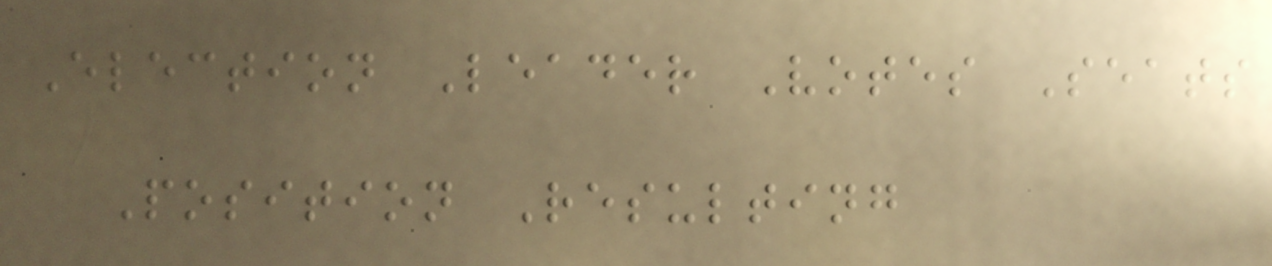Election Leader Votes Seats
Position Resulting
